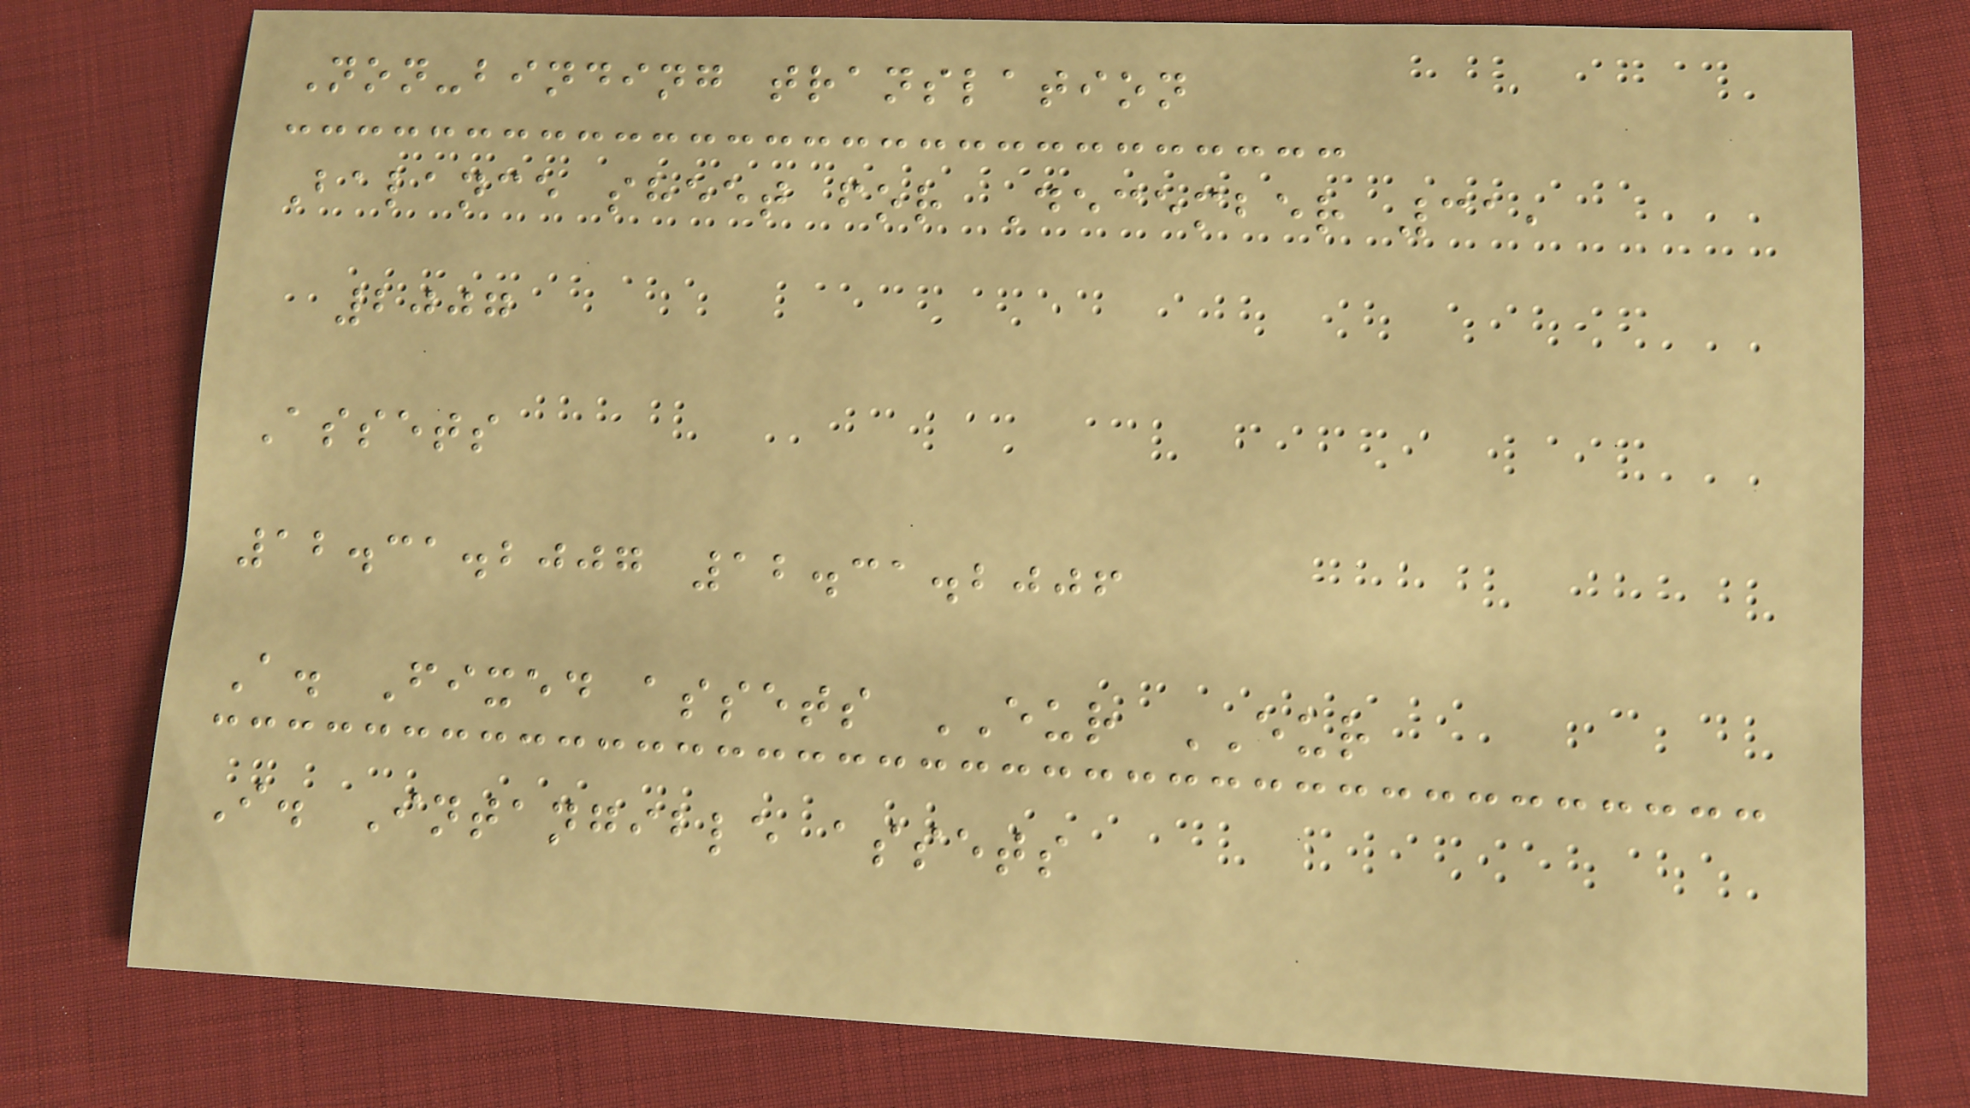Non-binding translation
Balance sheet for December 31,
2007
Assets
12.31.2007 12.31.2006
A. Fixed assets EUR EUR
I. Intangible assets
